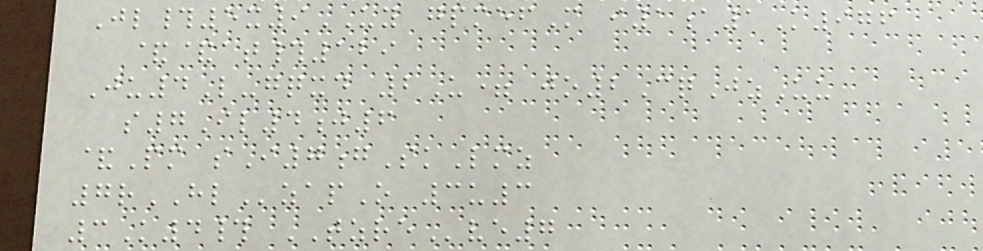Jl#5x9UY gpmefM i1a1K976
&&at#129
Ju4L-gqxd 2U= jo2CqJzUu
s7Il4j6
&Pm sI7gSkLmz
7rHLzapO 3u3
3K4# TZREve7
